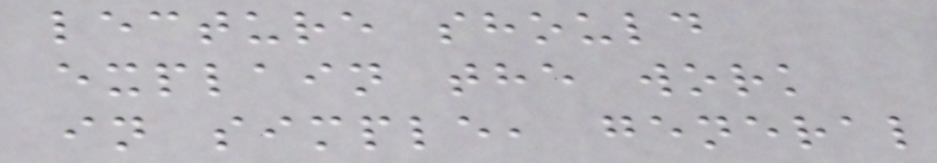lecture should
explain the work
in simple, general
